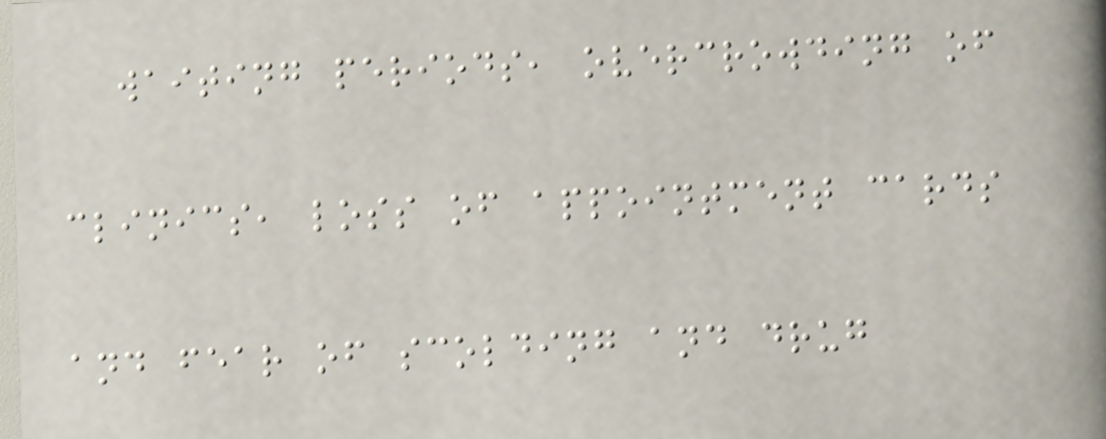waiting periods, overcrowding of
clinics, loss of appointment cards
and fear of scolding and drug
